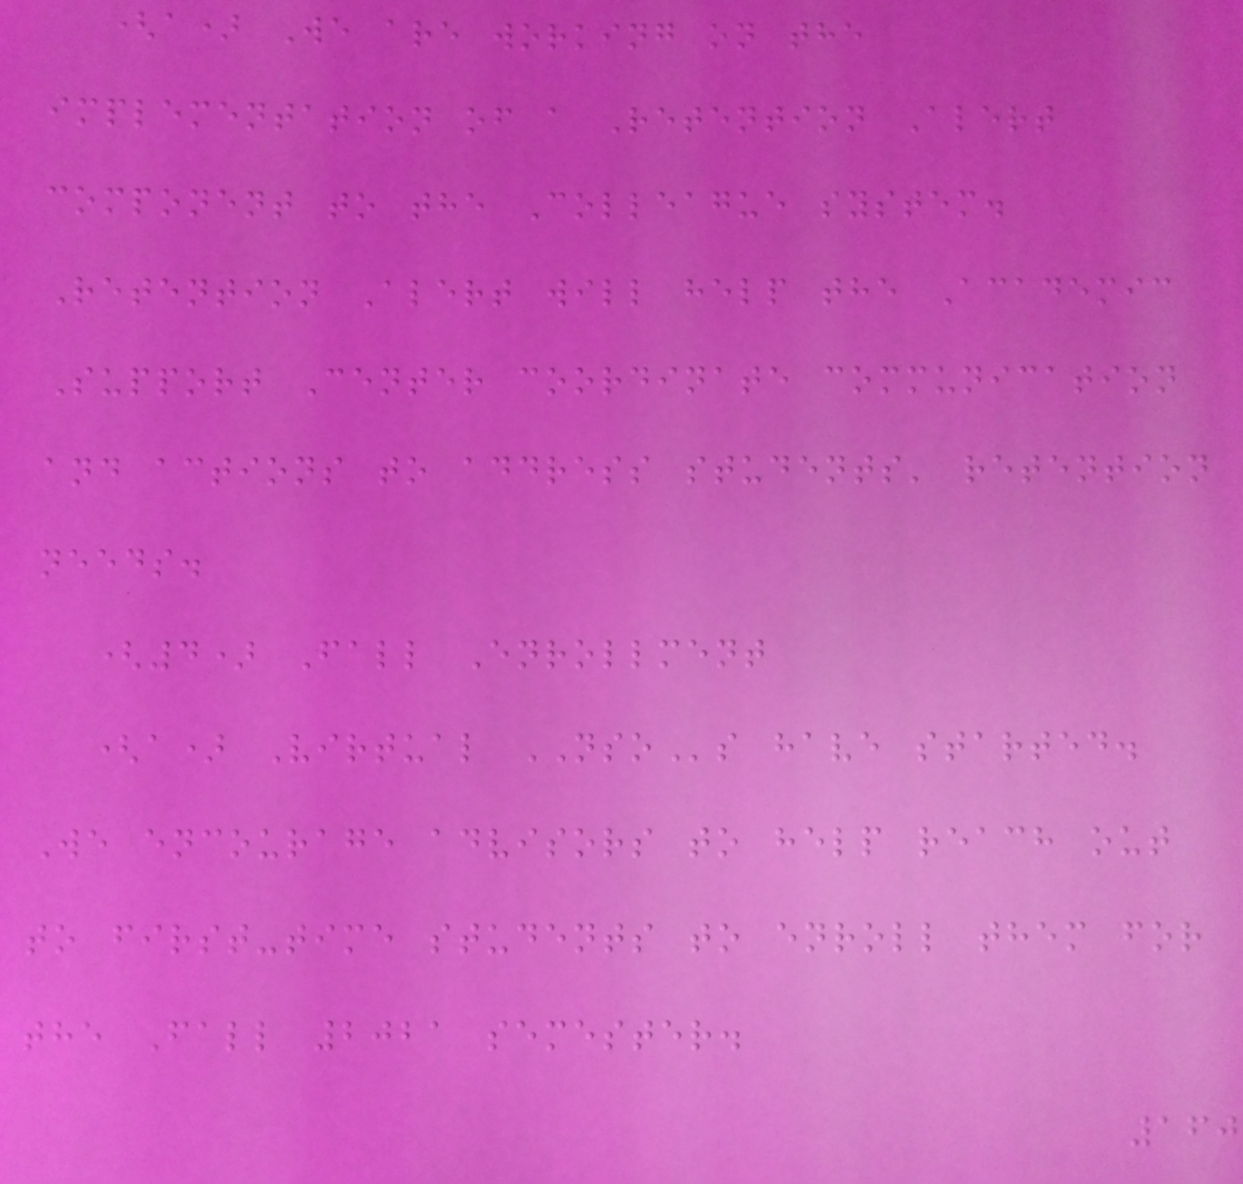(a) We are working on the
implementation of a Retention Alert
component to the Colleague system.
Retention Alert will help the Academic
Support Center coordinate communication
and actions to address students' retention
needs.
(4) Fall Enrollment
(a) Virtual NSOs have started.
We encourage advisors to help reach out
to first-time students to enroll them for
the Fall 2021 semester.
160
